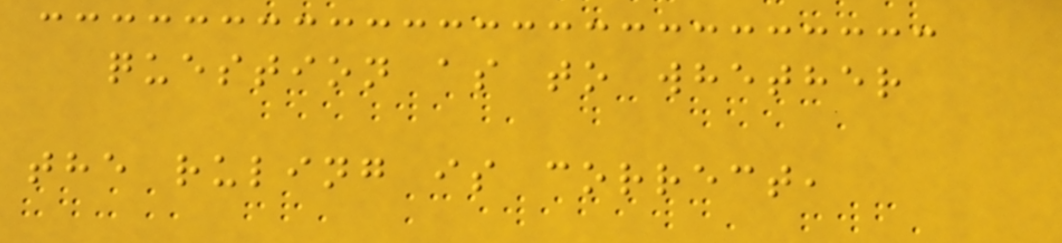question as to whether
the ruling is correct,
